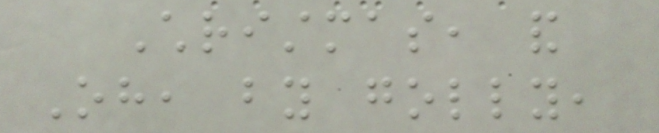Christmas, and
Oh, by golly,
